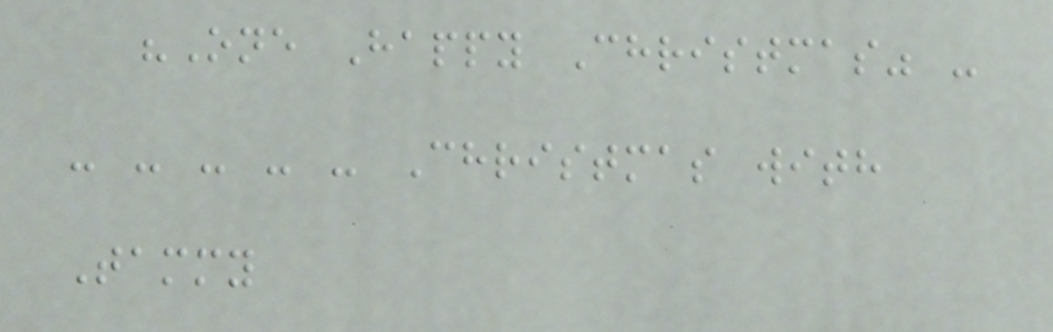"One Happy Christmas" -
- - - - - Christmas with
Tammy
